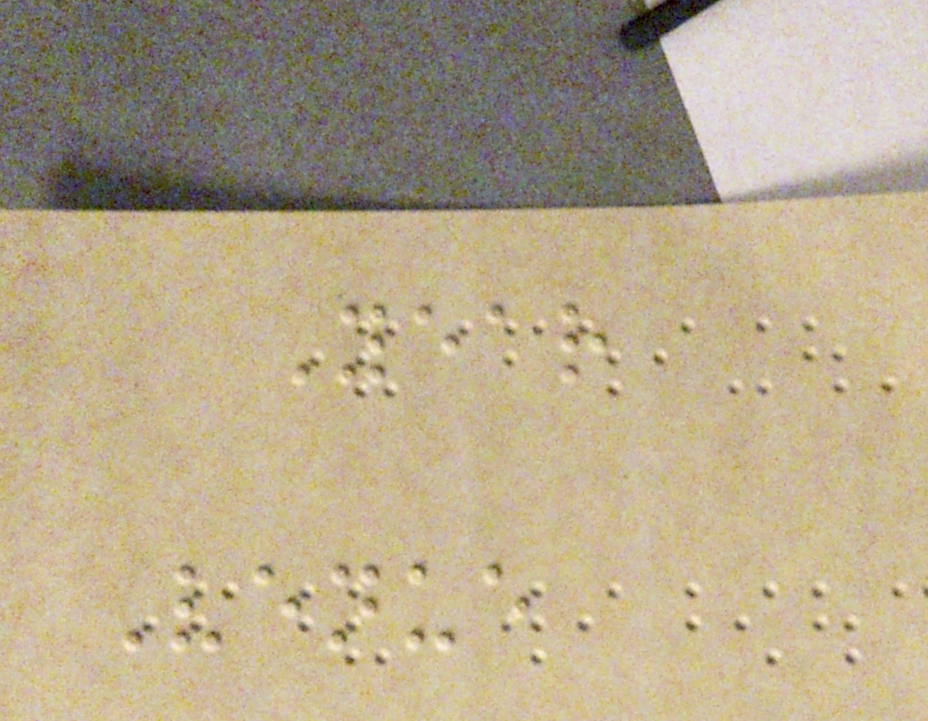Year
Venue
